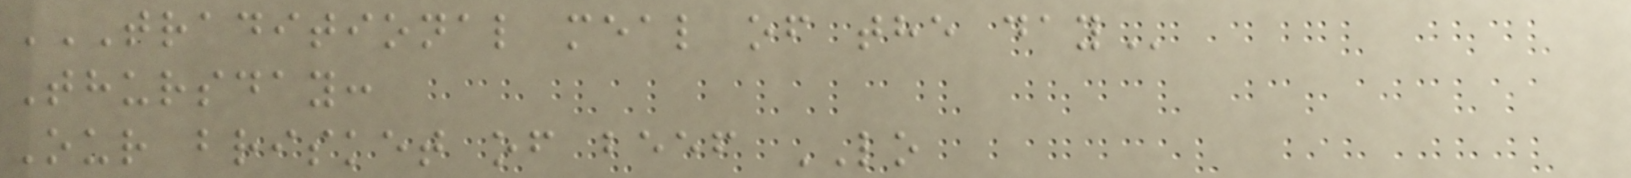TRADITIONAL MEAL OF THE DAY
Thursday:
Our brisket of beef LO
